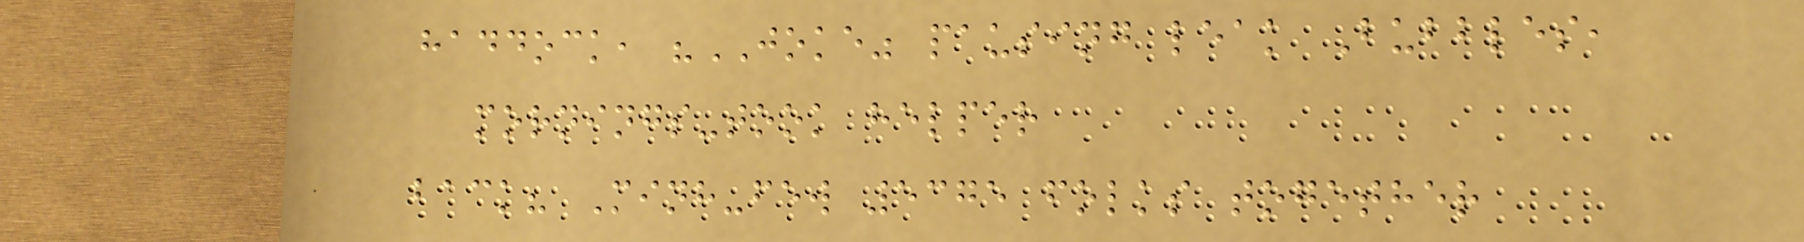haddock, "JOKE" pausing leak Bubbles,
mornings-took helper
back? Minh-few 5375 folks together
